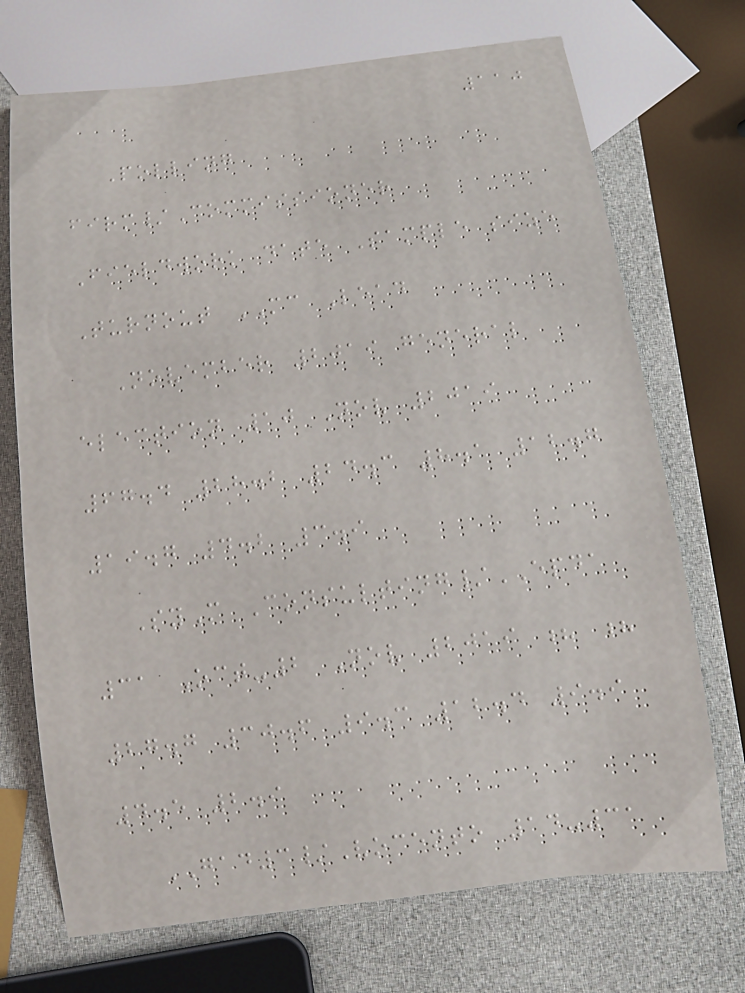110
Polling
firm/Commissioner
Fieldwork date Sample size
Turnout MC Lead
November 2019 general
election 10 Nov 2019
67.4 28.2 24.3 8.1 12.7
19.7 4.2 3.9
SyM Consulting/EPDA
31 Oct-2 Nov 2019 ? ?
27.7 30.6 9.3 12.4 9.9
4.5 2.9
GAD3/Vocento 14-31
